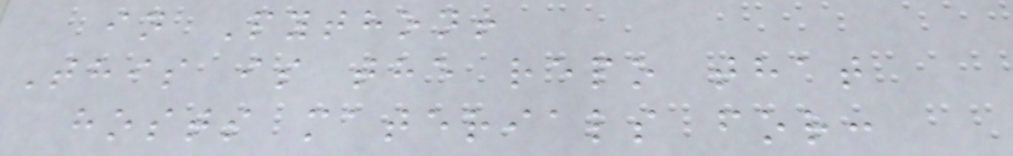in Python!
This is the repo that
hosts materials for:
